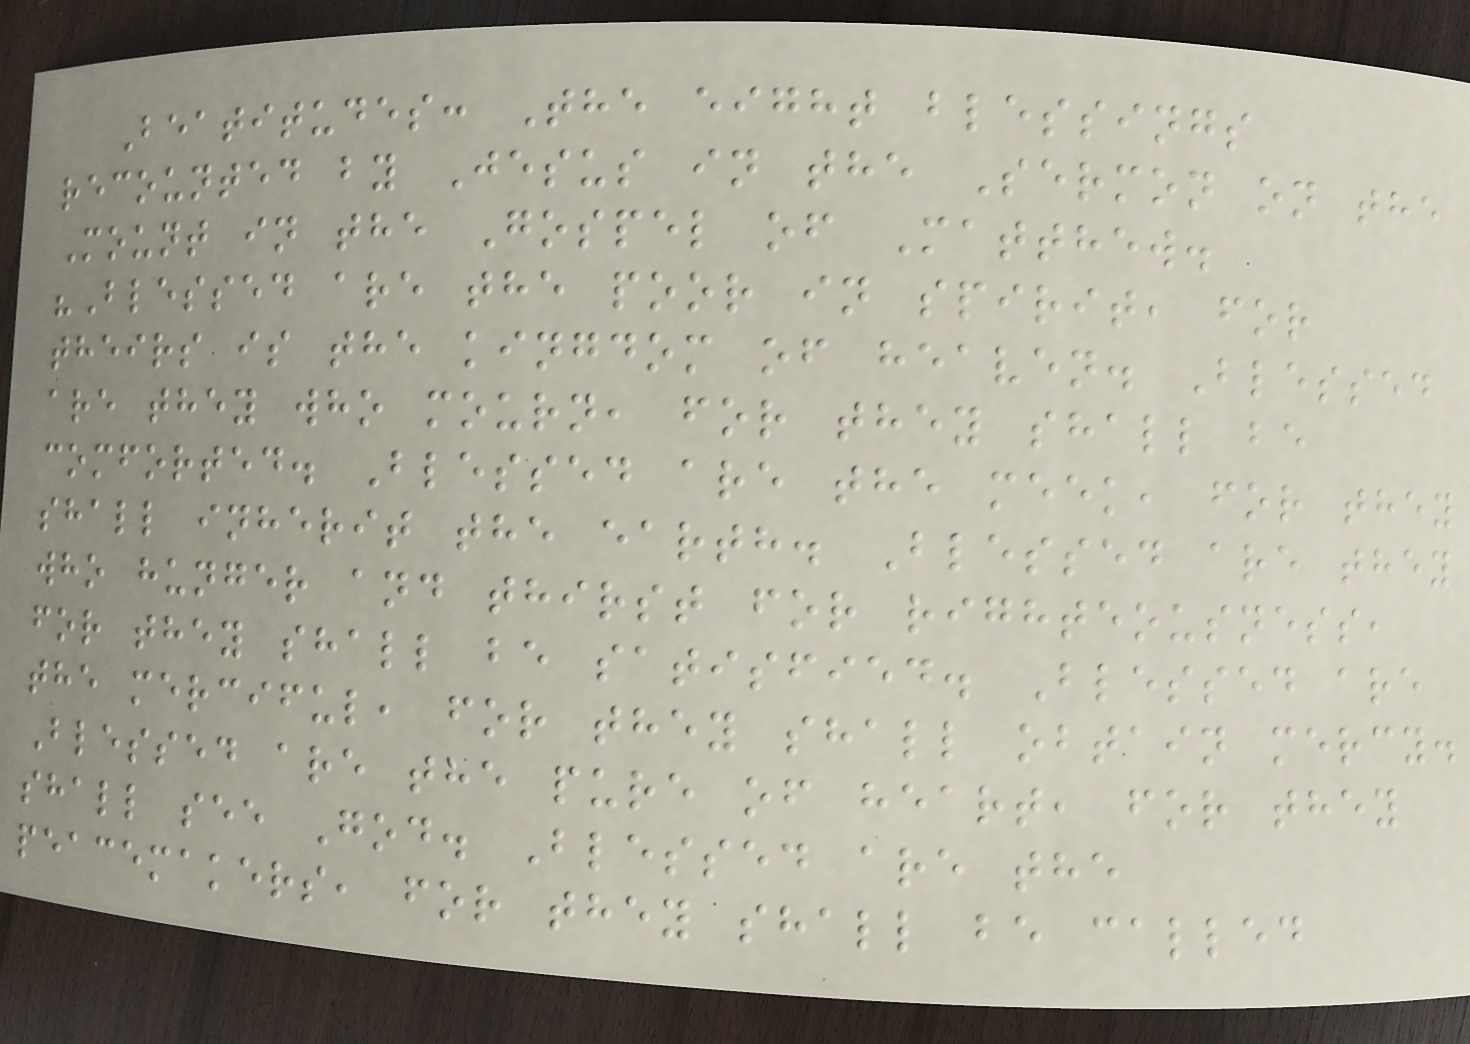Beatitudes: The eight blessings
recounted by Jesus in the Sermon on the
Mount in the Gospel of Matthew.
"Blessed are the poor in spirit, for
theirs is the kingdom of heaven. Blessed
are they who mourn, for they shall be
comforted. Blessed are the meek, for they
shall inherit the earth. Blessed are they
who hunger and thirst for righteousness,
for they shall be satisfied. Blessed are
the merciful, for they shall obtain mercy.
Blessed are the pure of heart, for they
shall see God. Blessed are the
peacemakers, for they shall be called
